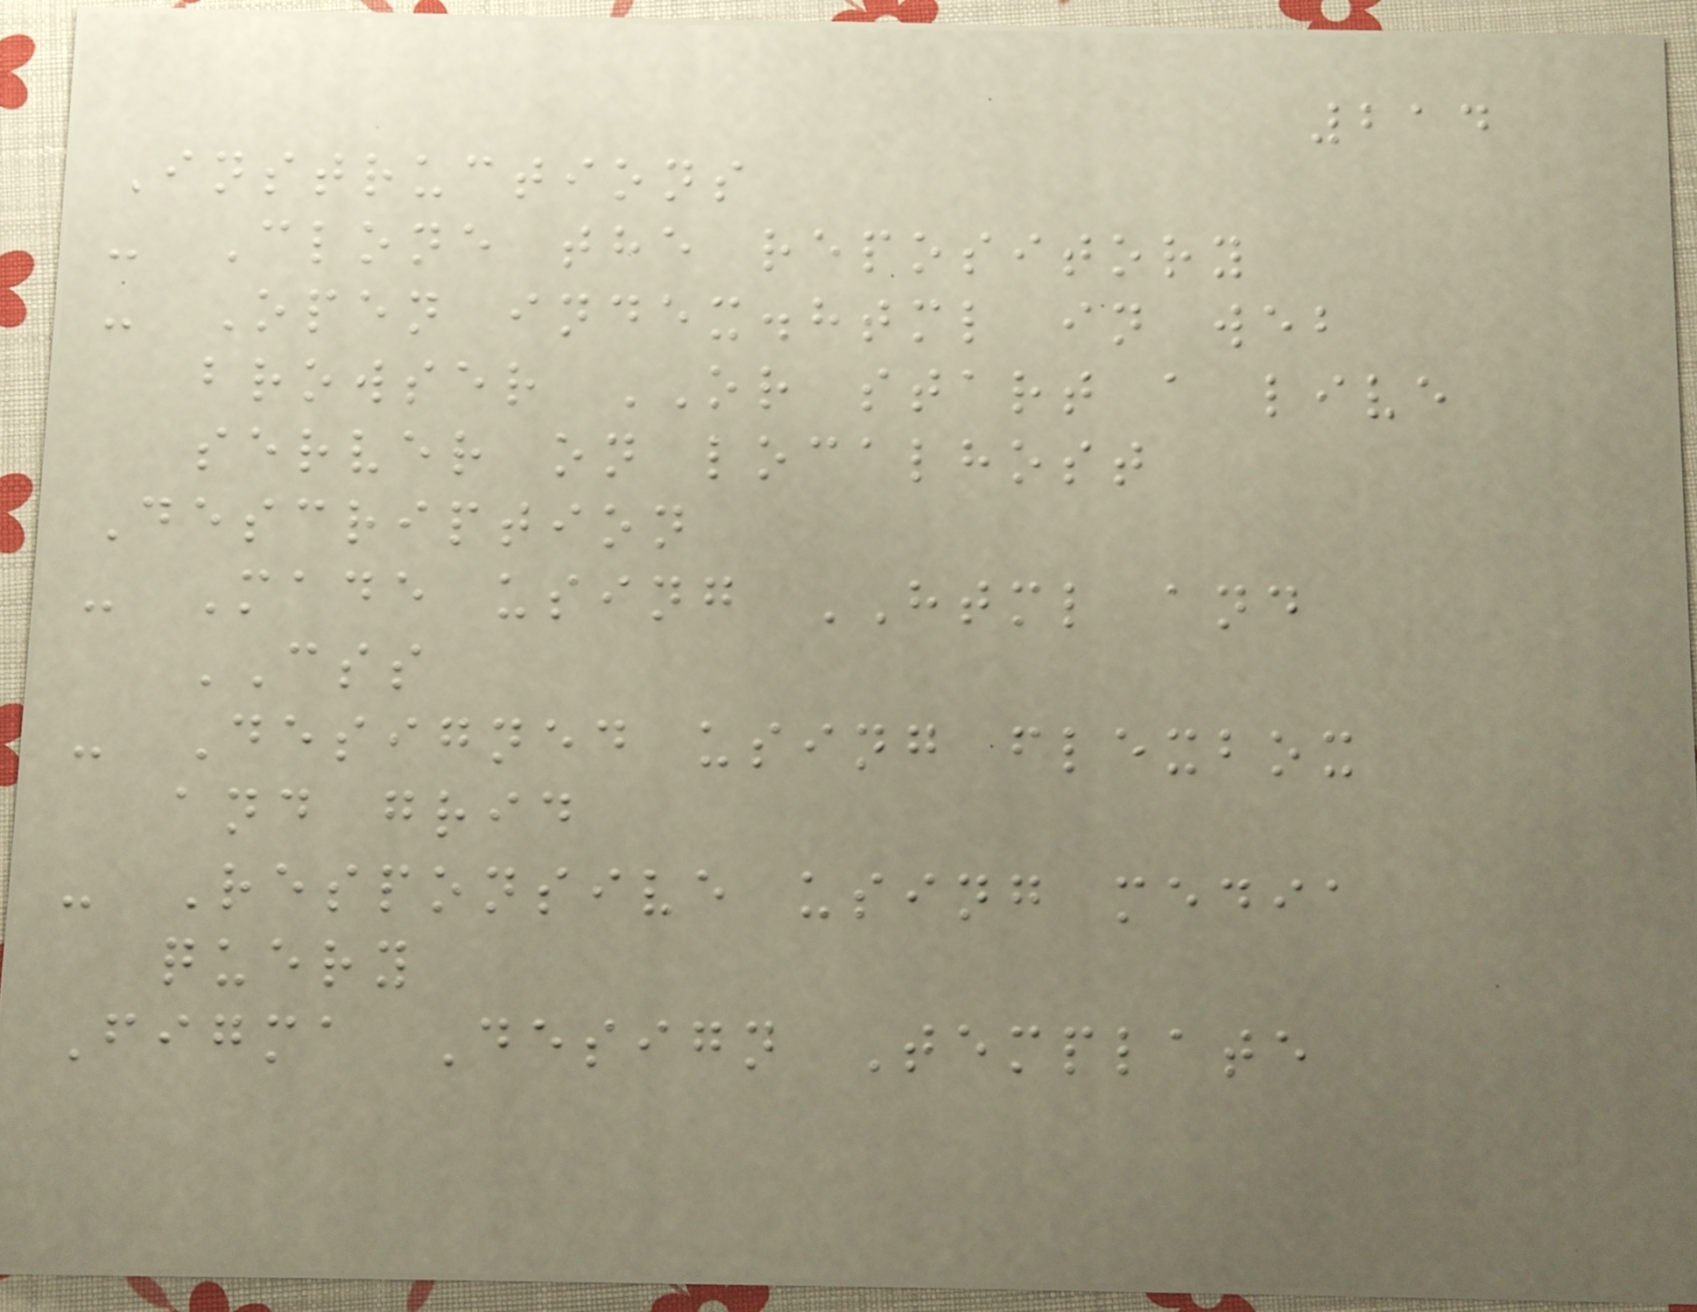214
Instructions
- Clone the repository
- Open index.html in web
browser OR start a live
server on localhost
Description
- Made using HTML and
CSS
- Designed using flexbox
and grid
- Responsive using media
query
Figma Design Template
